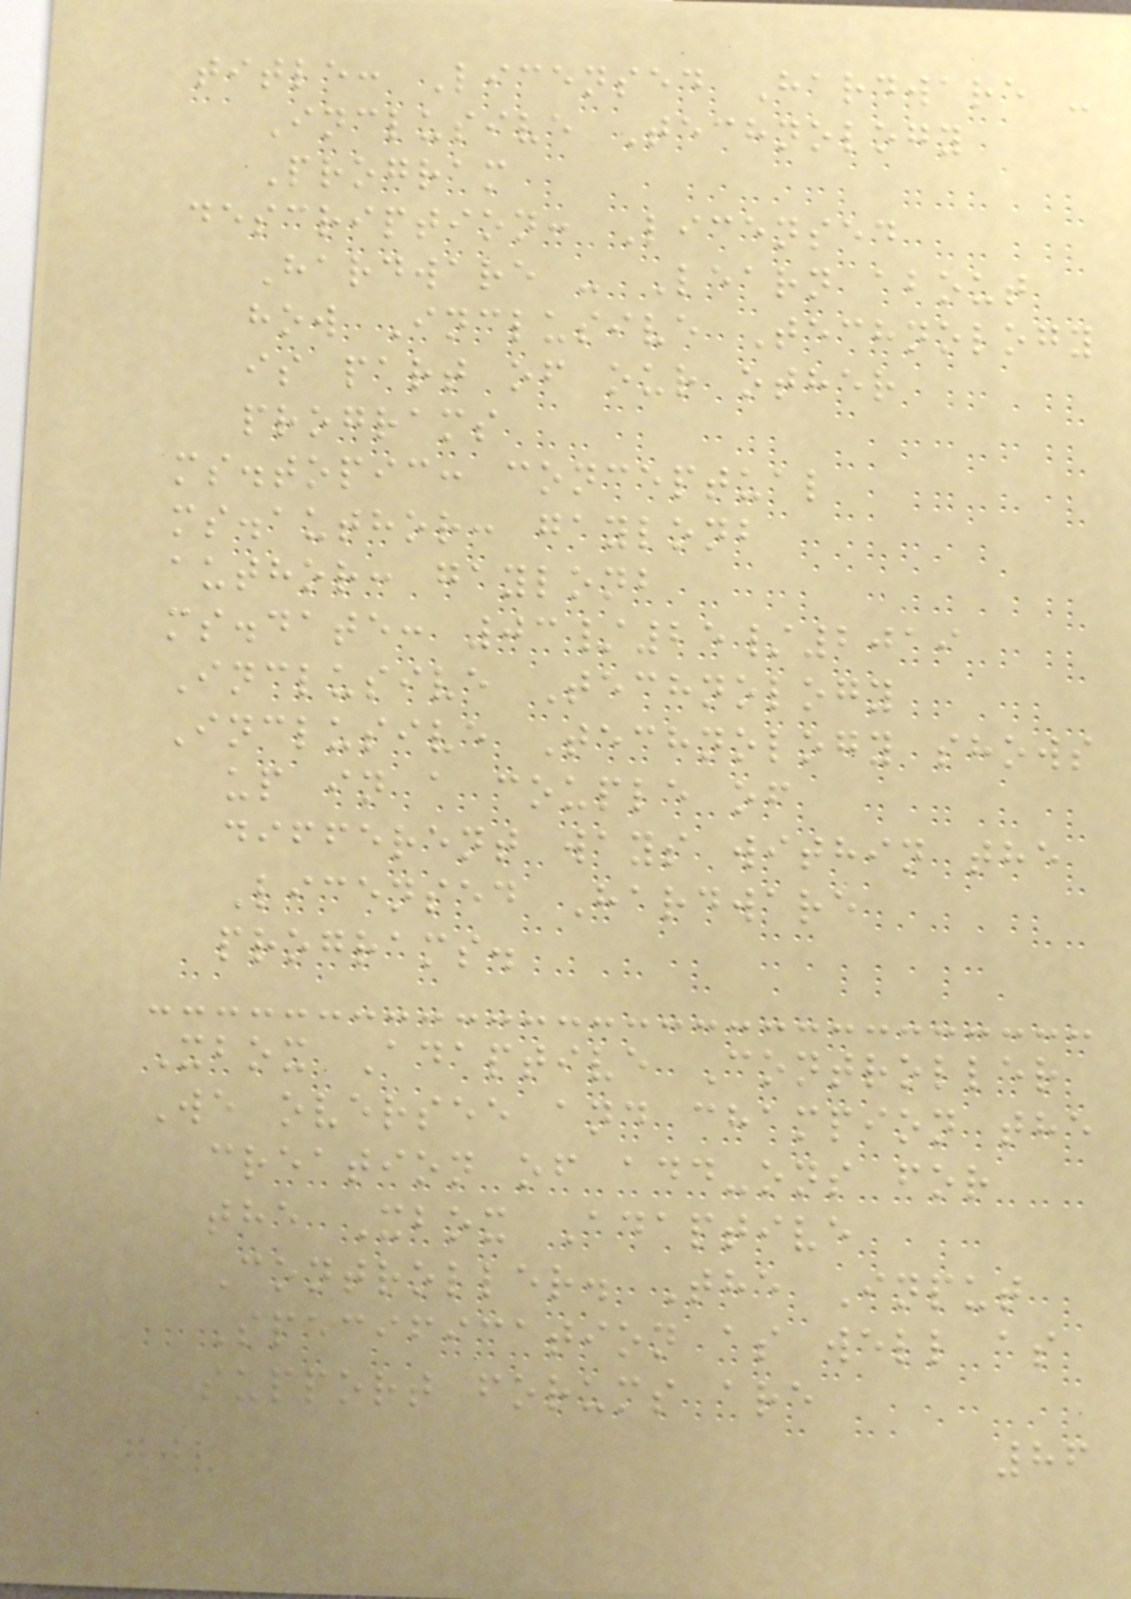title: Licensed Hardware -
Inclusive Technology
Program
description: Licensed
Hardware - Learn about
how Inclusive Technology
is part of our other
programs
ms.topic: conceptual
ms.author: gaylonb
author: gaylonb
ms.date: 03/25/2019
Inclusive Technology
Inclusive Technology shows
up in a couple of
different ways within the
Licensed Hardware
programs.
Xbox Adaptive Controller
We oversee and champion the
creation of add-ons for
the Xbox Adaptive
Controller. The Input
Specification as well as
support forums are
86
